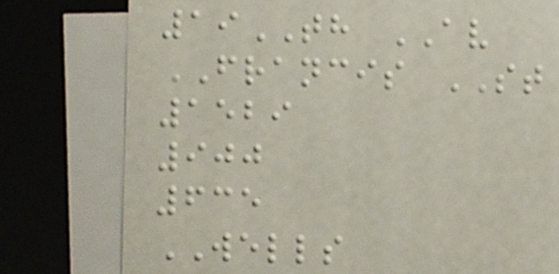19TH AV
FRANCIS ST
1529
900
635
WELLS
